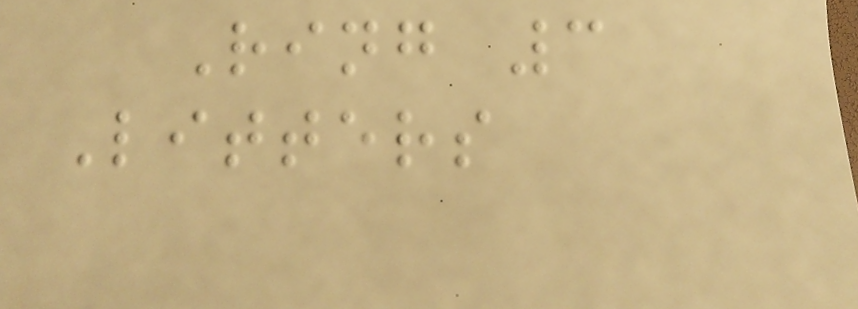Ring 3
Litters
